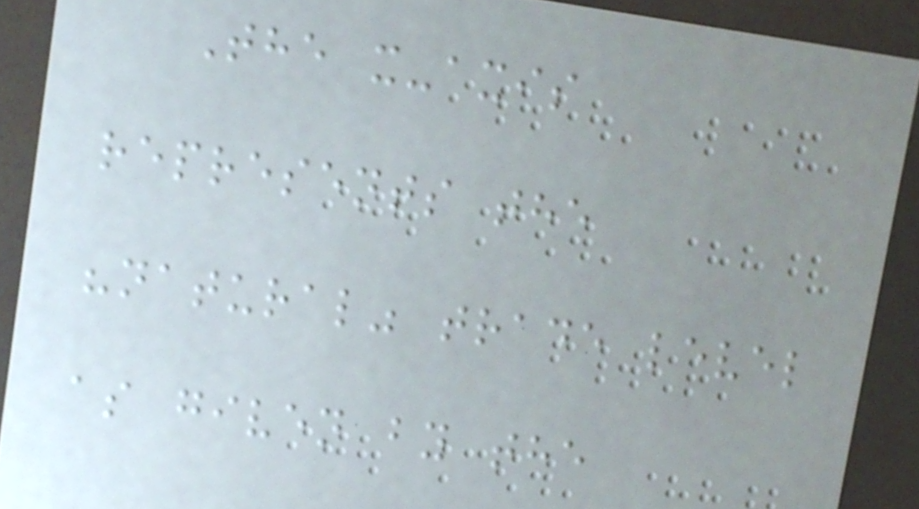The x-axis
represents the
"natural" trade level
as given by the
